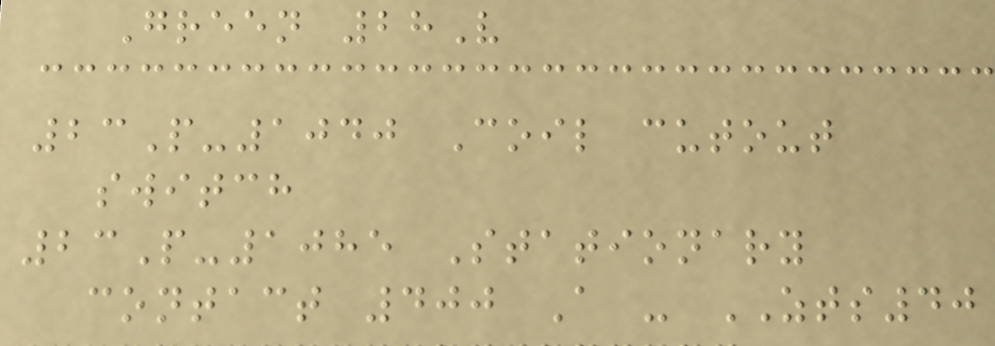Green 28V
23P-1040 Coil cutout
switch
23P-1085 Stationary
contact 400 A - ZTS40
